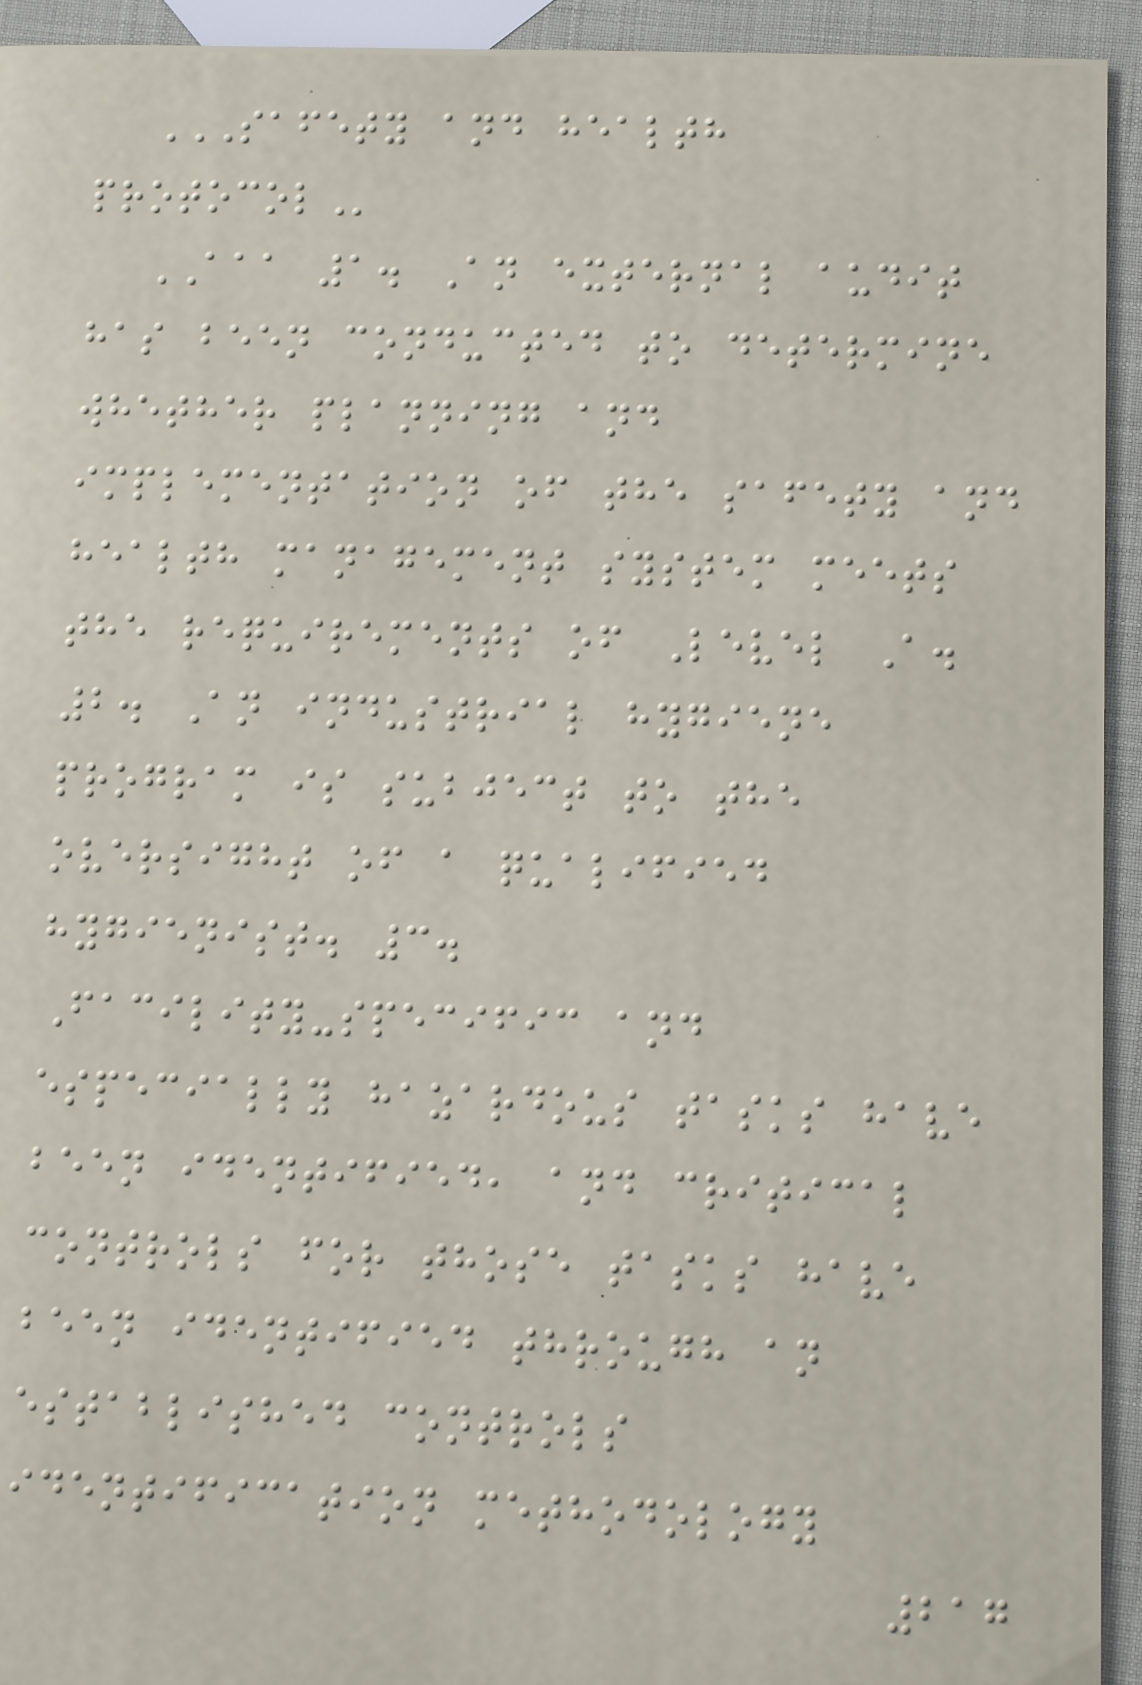SAFETY AND HEALTH
PROTOCOL
AAA 1. An external audit
has been conducted to determine
whether planning and
implementation of the safety and
health management system meets
the requirements of Level A.
2. An industrial hygiene
program is subject to the
oversight of a qualified
hygienist. 3.
Facility-specific and
especially hazardous tasks have
been identified, and critical
controls for those tasks have
been identified through an
established controls
identification methodology
217
